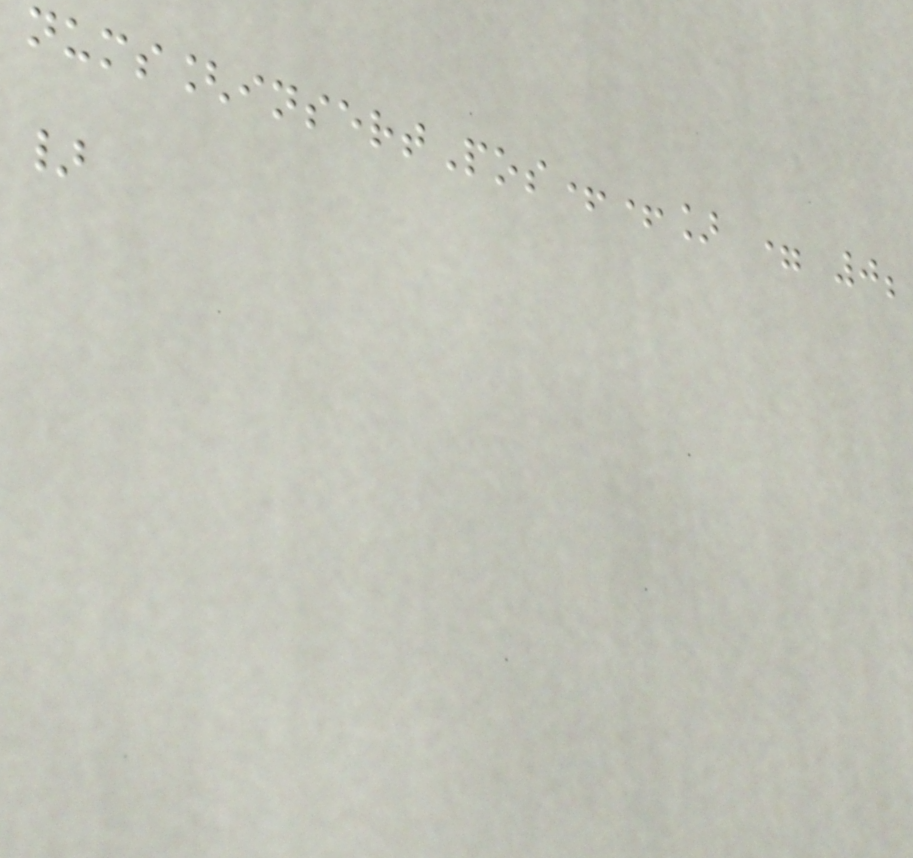nums[insertPos++] = 0;
}
